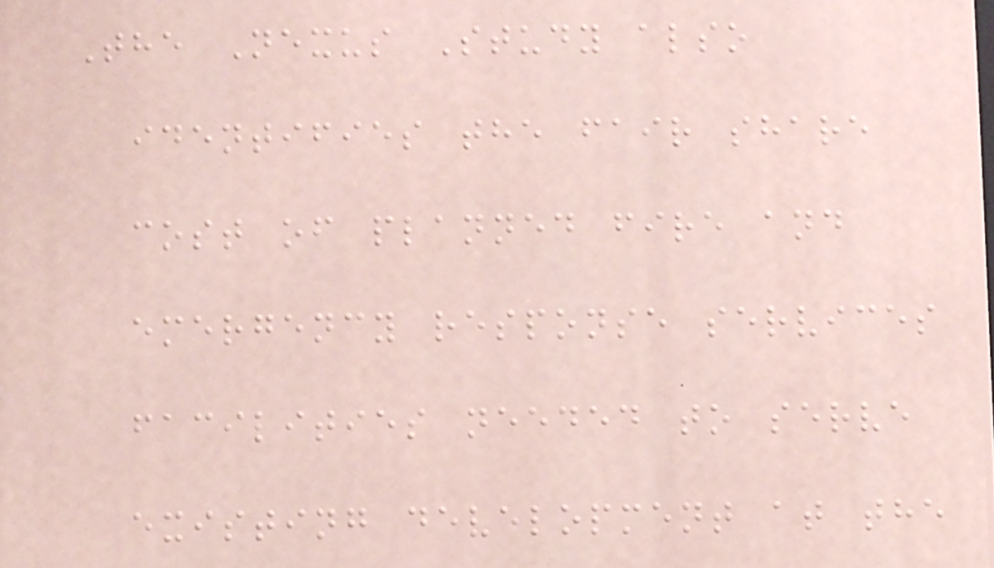The Nexus Study also
identifies the fair share
cost of planned fire and
emergency response services
facilities needed to serve
existing development at the
